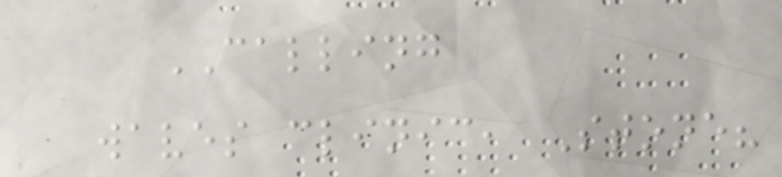CALLING
waves clinic, Stone?
